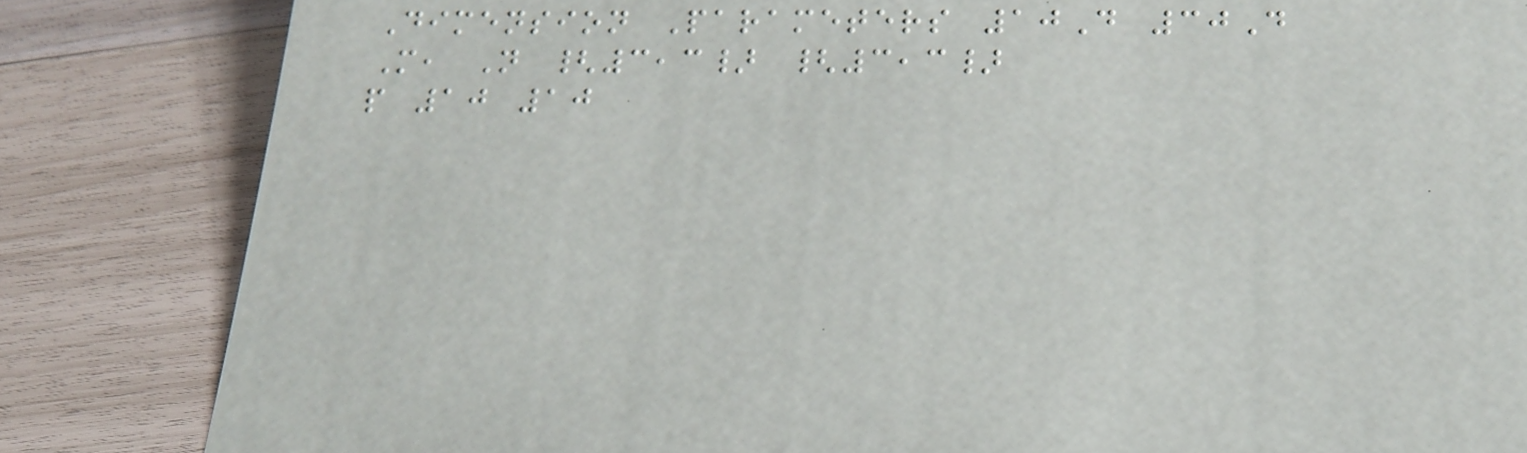Dimension Parameters 10D 30D
M, N {3,3} {3,3}
p 10 10
